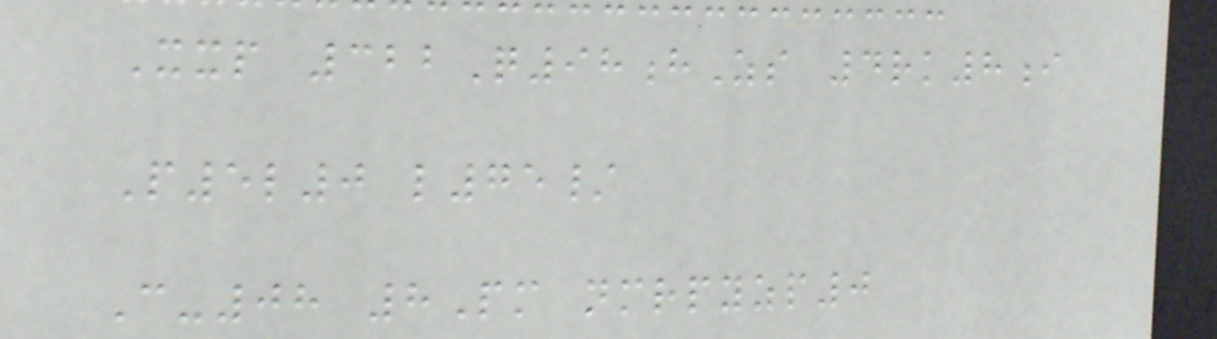Xxp 322Q98hZs 4rk8i
P5l0 l75/
C-08 8Pm nmrpyzp0
